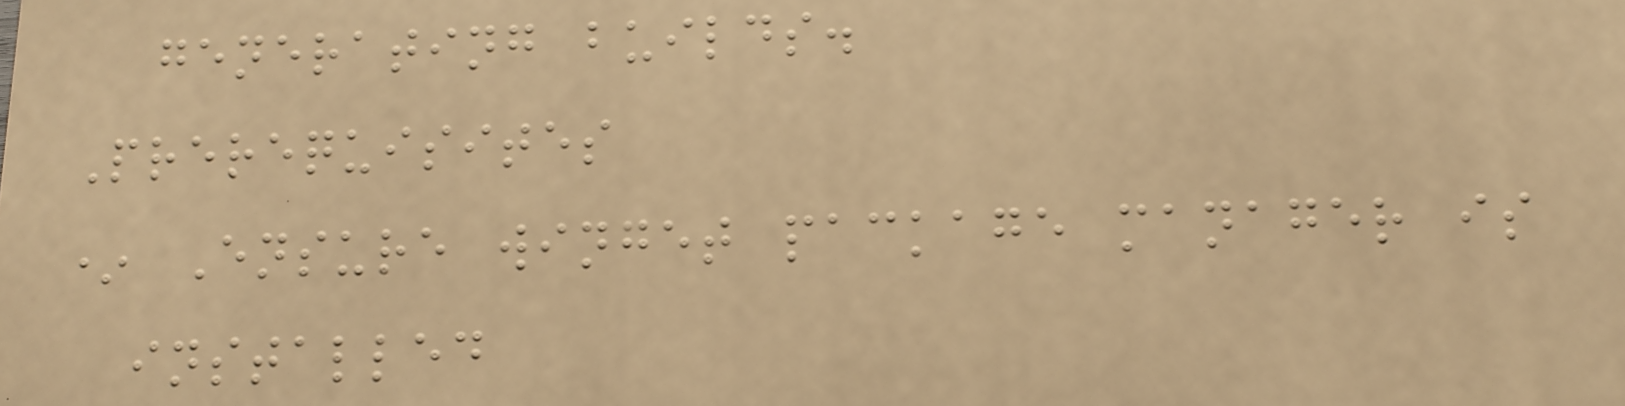generating builds.
Prerequisites
* Ensure winget package manager is
installed
